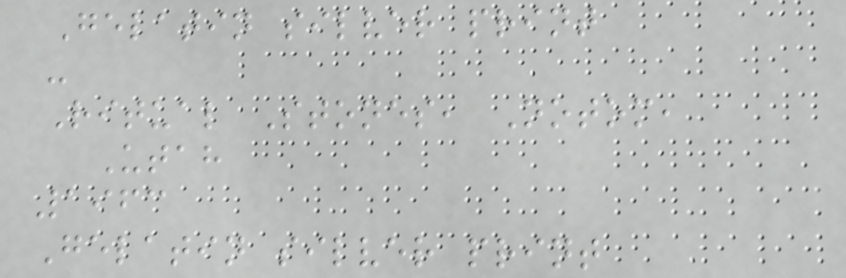Gelatin silver print
-
Ritual Stones, Notom,
Utah
1963
Gelatin silver print
